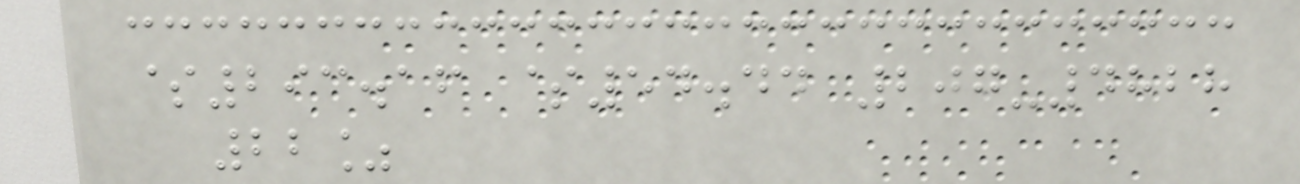$293.16 $54.44 207-4828
22%
